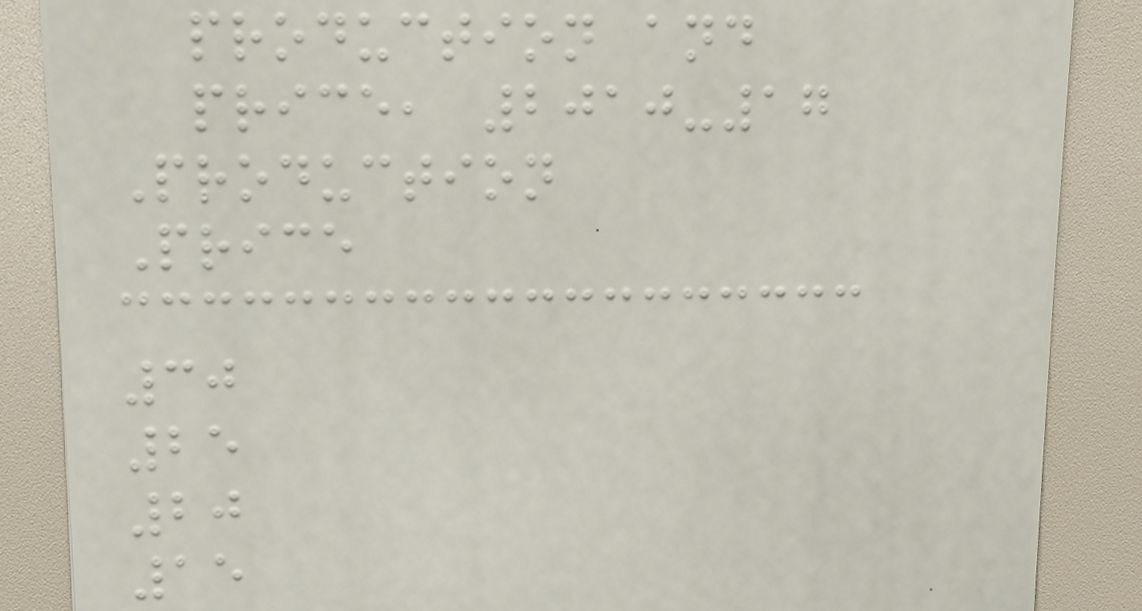production and
price, 2010-17
Production
Price
30
25
20
15
